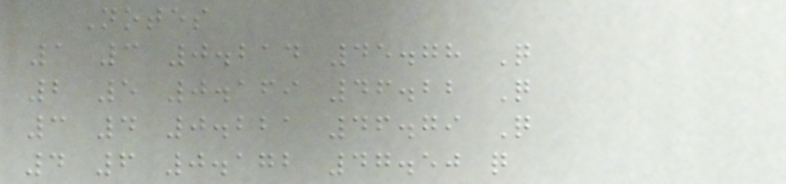Notes
1 3 0.214 45.78 Q
2 5 0.169 46.22 Q
3 4 0.221 46.79 Q
4 6 0.172 47.50 q
